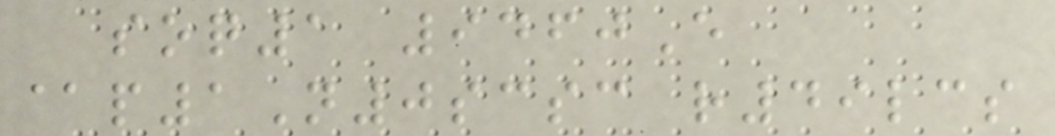soq1 9460E
@p1N0scsc r49lcs
